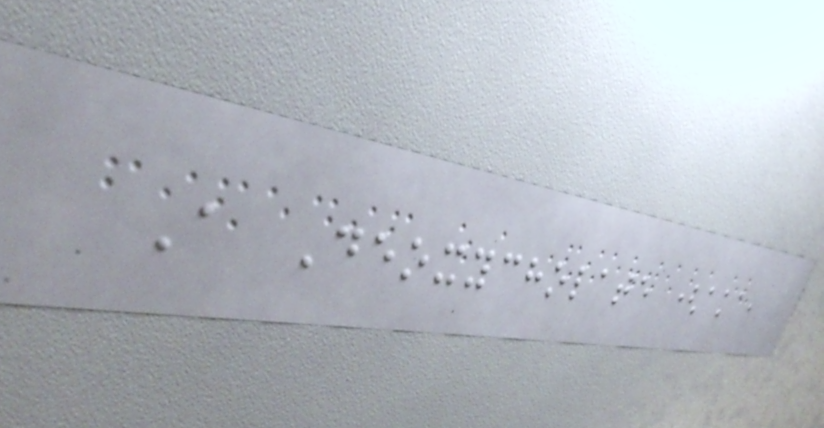A Deoxycholate (aka,
